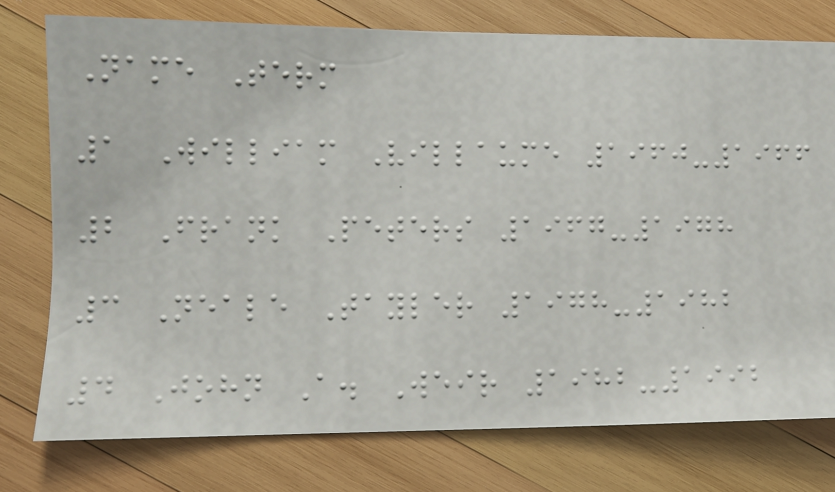Name Term
1 William Villaume 1960-1966
2 Frank Peters 1967-1978
3 Neale Tayler 1978-1982
4 John A. Weir 1982-1992
